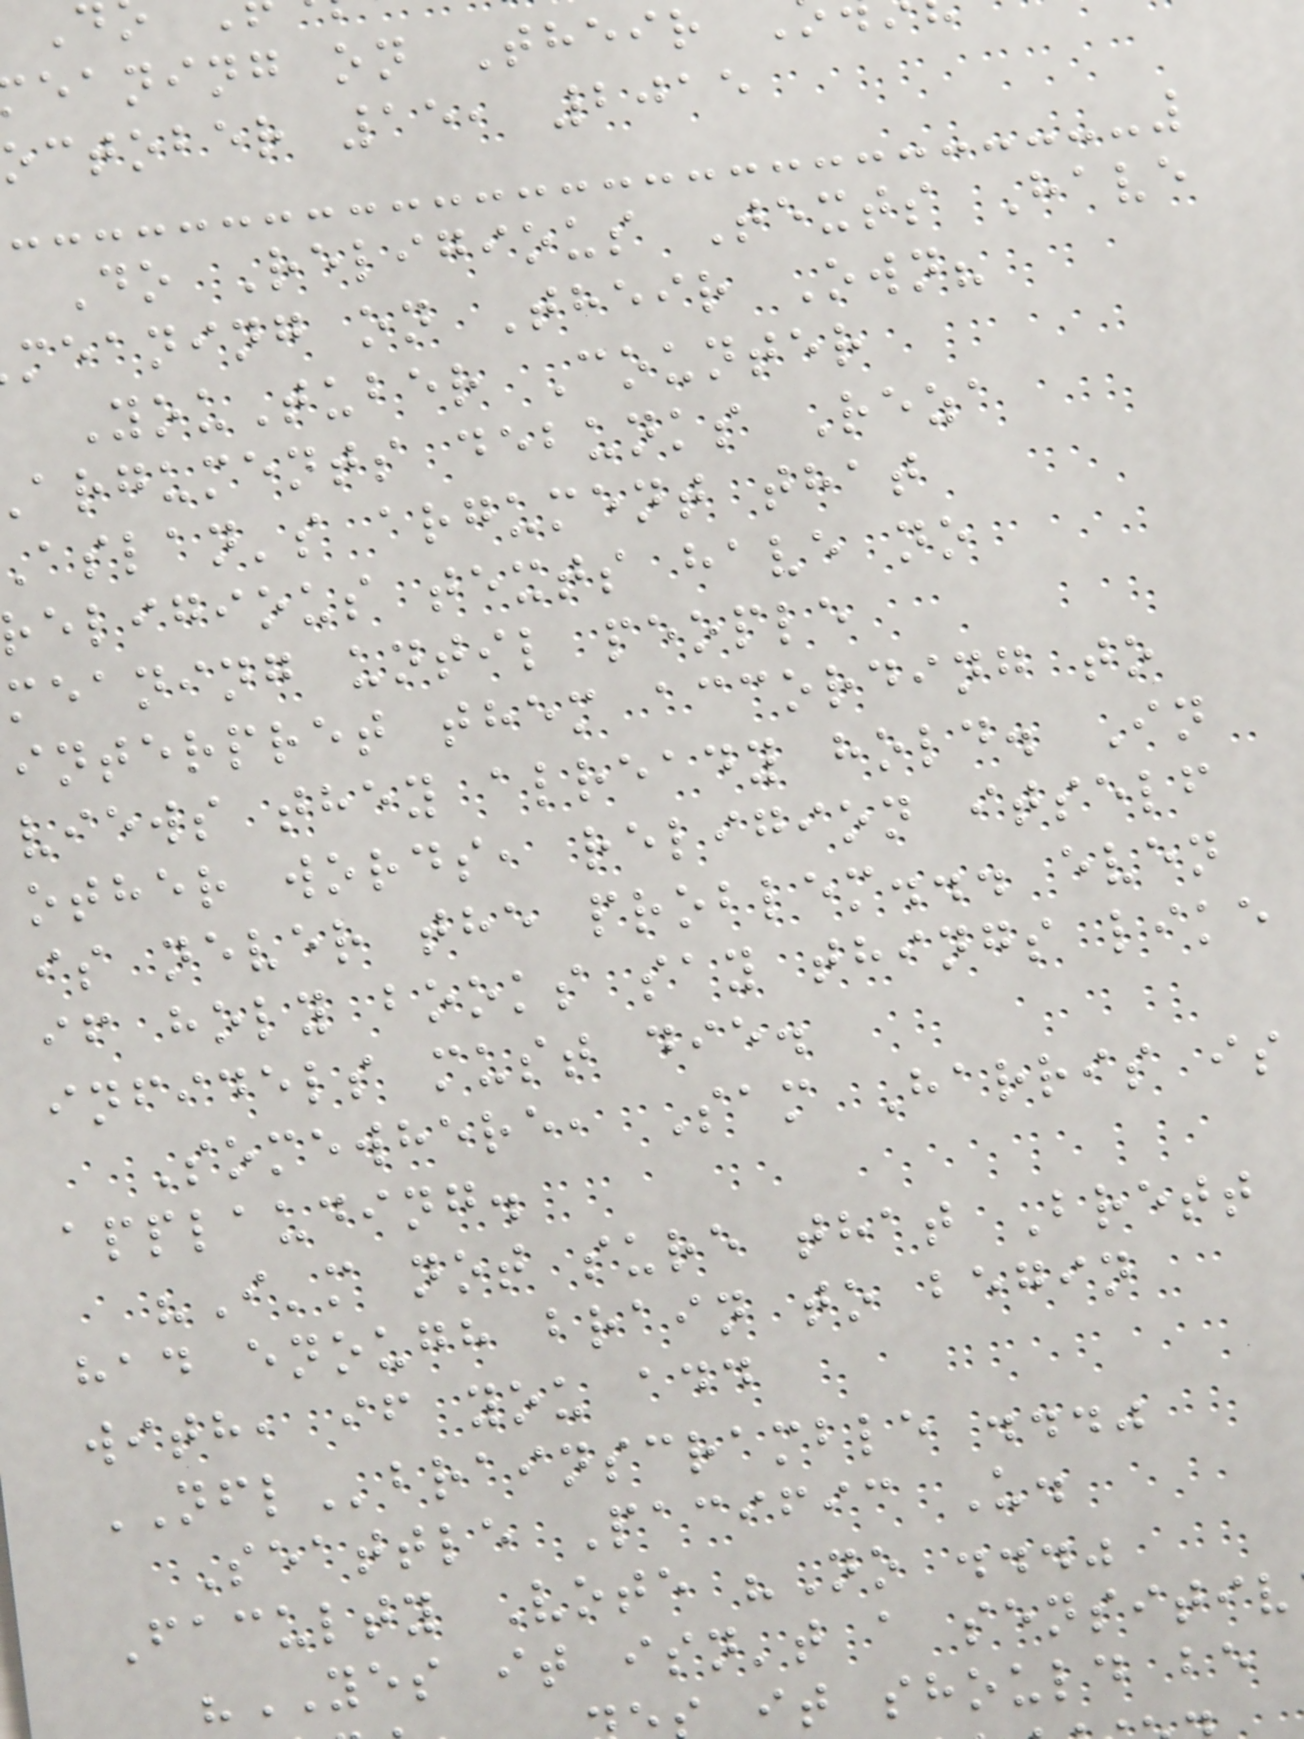eaning on Their
october 15, 2015
Do Religious Texts Have
meaning on Their Own?
YouTuber Counter
arguments debunks Reza
aslan's argument that
eligious texts have no
meaning until people
interpret them according to
views they already hold. In
other words, religion itself
is never the problem... even
if holy books say things like
infidels must die.
Somewhere, Sam Harris is
applauding.
"I'm not sure that Brett
had enough brain to begin
with, if you add
NFLbrainscramble ..."
Seattle Pacific U.
Faculty Vote "No ..."
"YES it isn't a sensitiv
it should be
